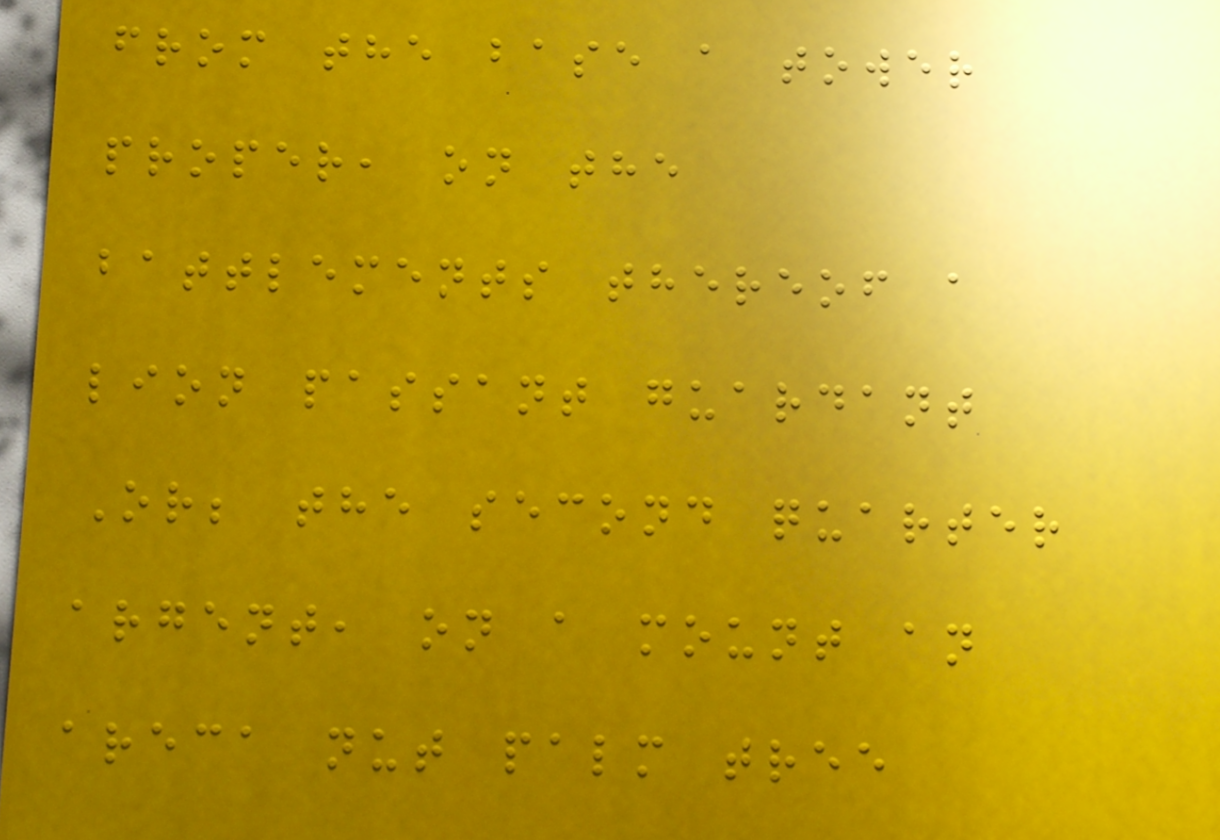from the base a tower
proper, on the
battlements thereof a
lion passant guardant
Or; the second quarter
argent, on a mount an
areca nut palm tree
